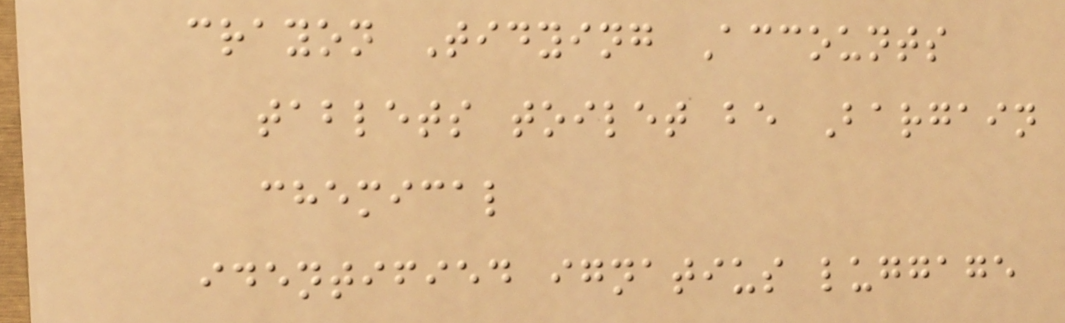crayon Tidying Accounts
tablets toilet be Bargain
chemical
identified ignatius luggage
